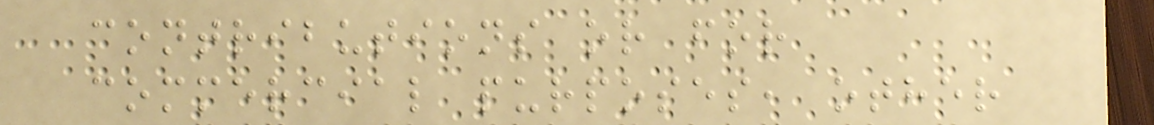contributions or for
commercial purposes, other
